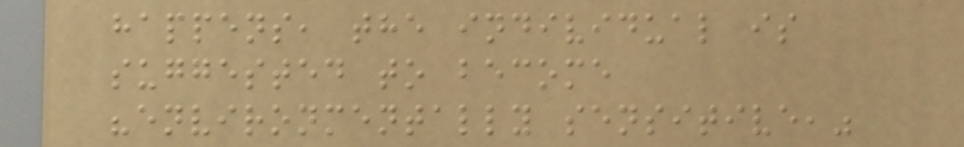happens, the individual is
suggested to become
"environmentally sensitive,"
